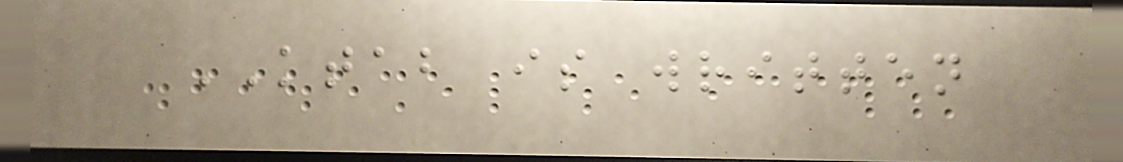KTAB is written
